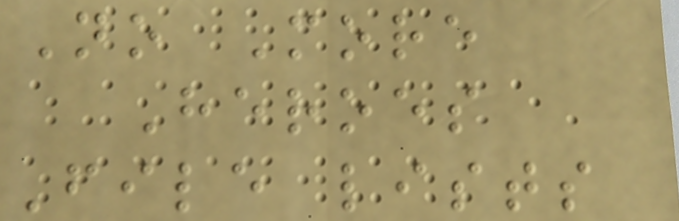No More
Heroes
File lists
